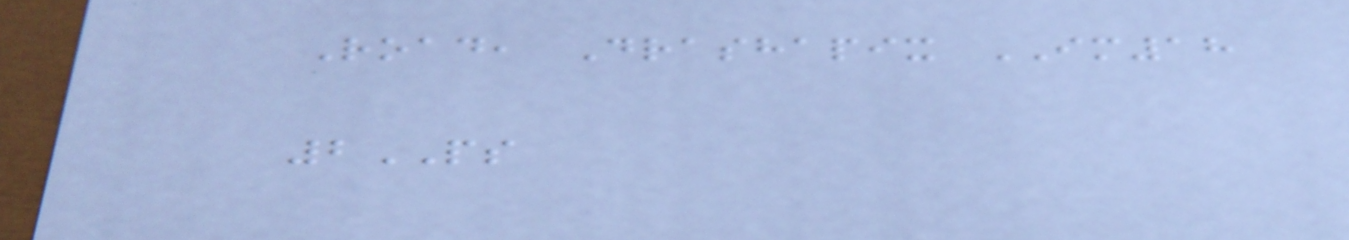Road, Drashapix IM18
2PS
